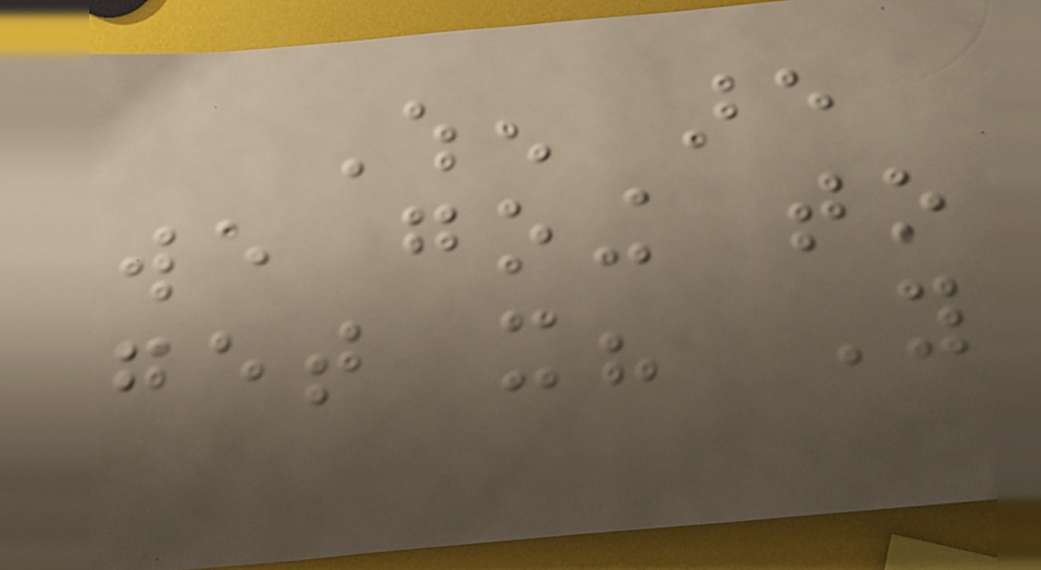When are
we going to
get it? You
